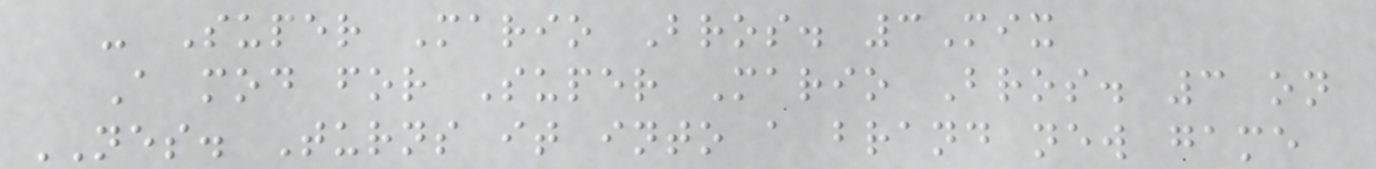- Super Mario Bros. 3Mix
A mod for Super Mario Bros. 3 on
NES. Turns it into a brand new game
